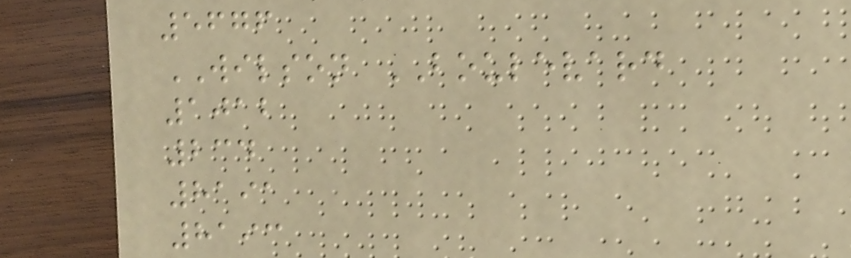5676
WILSON BOULEVARD
1012
234
8191
8193
